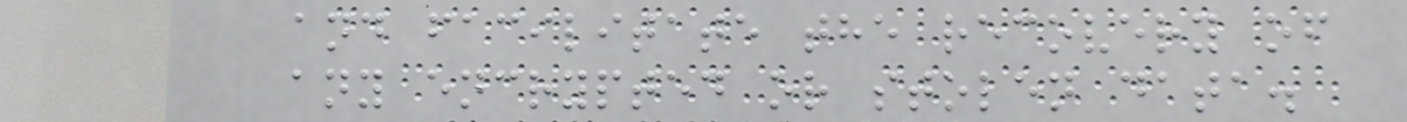and facilitate the recovery of
any encrypted or stolen data.
